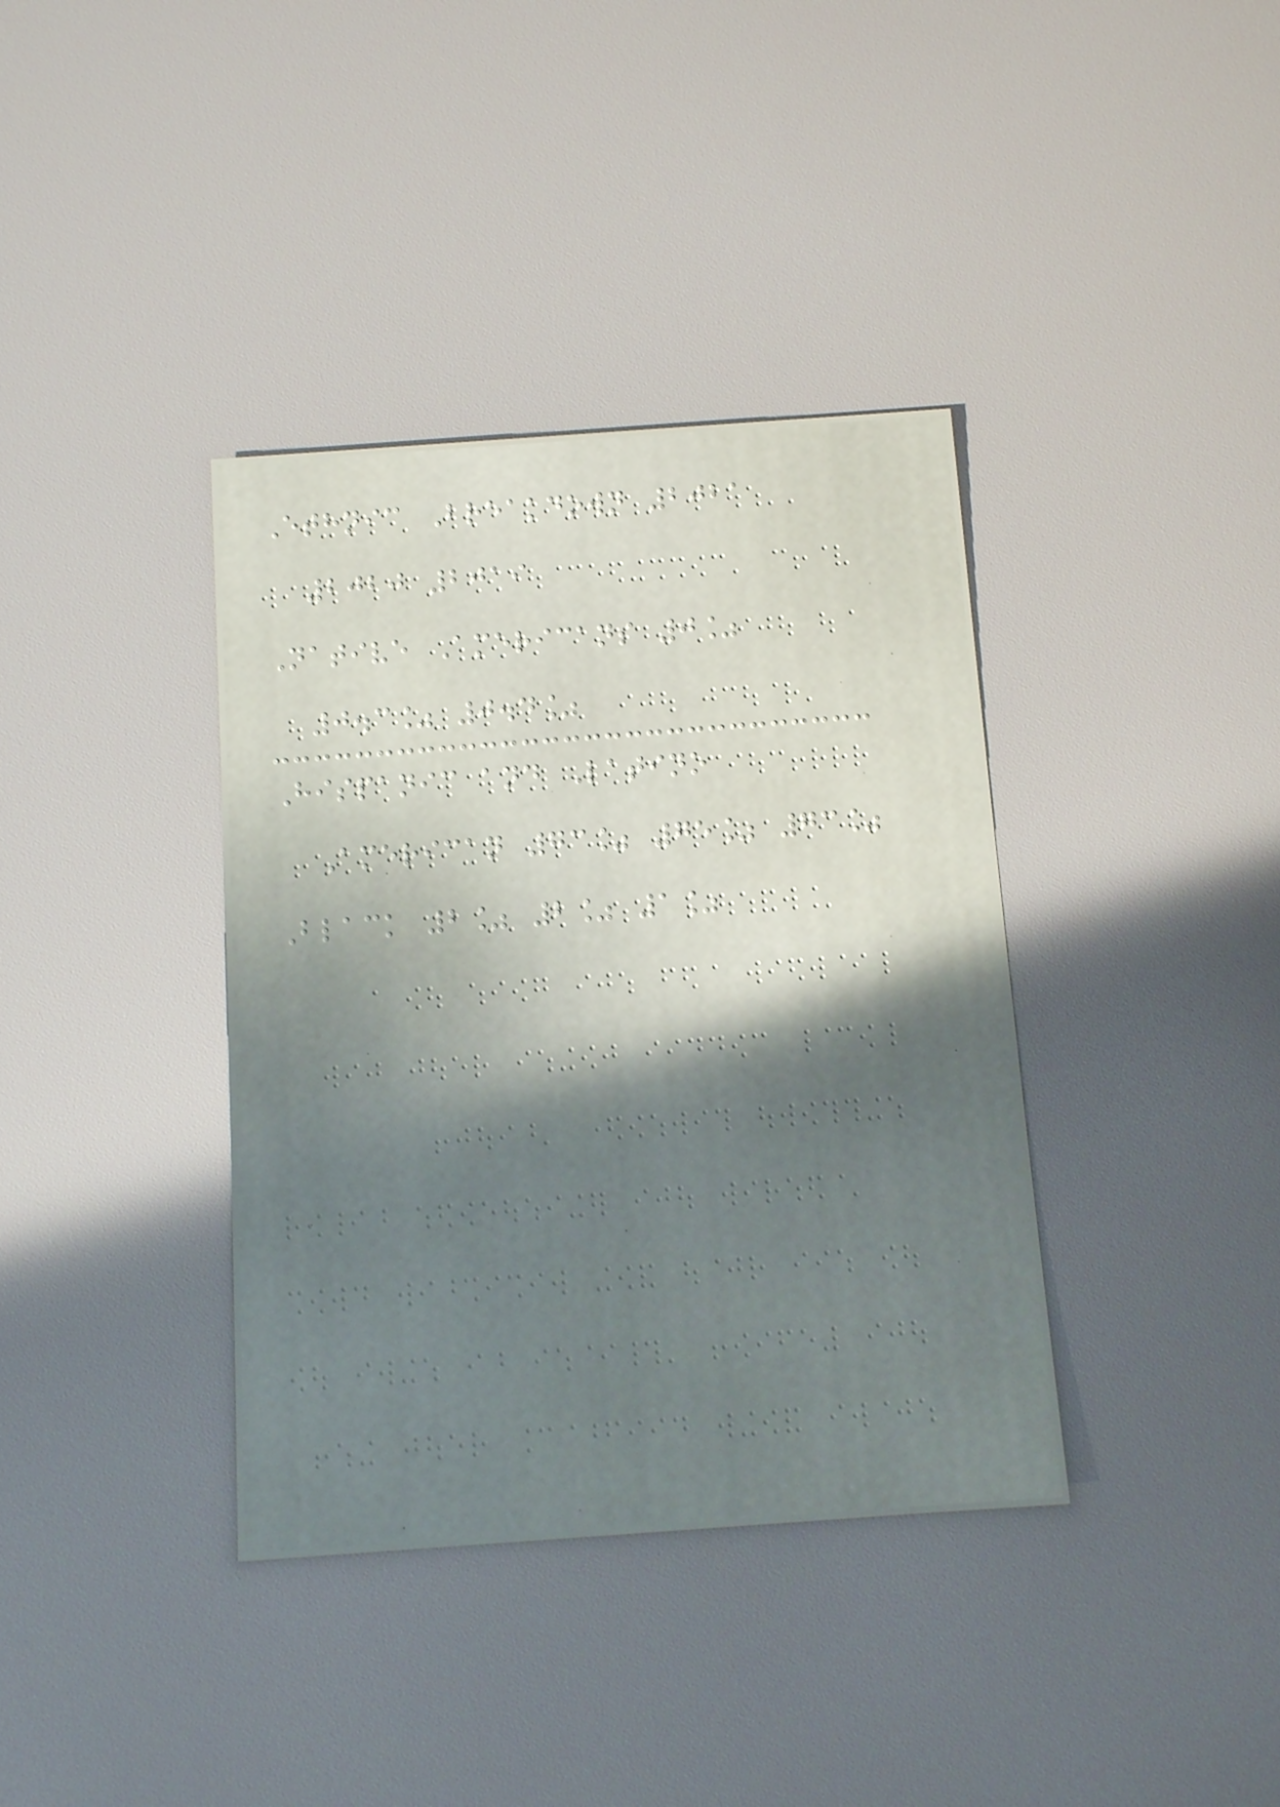Ethnic Breakdown 2021
2020 2019
Native Americans 0%
0.3% 0.4%
Hispanic and Latino
American 73% 75% 73%
Black 2% 2% 1%
